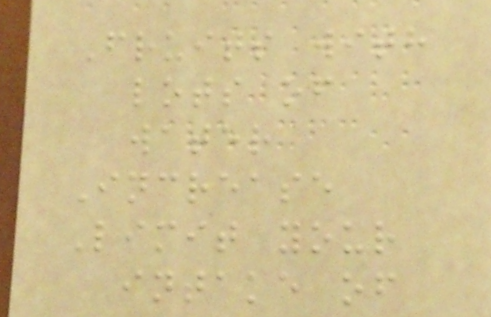Fruits with
lots of
water
Increase
Limit your
intake of
